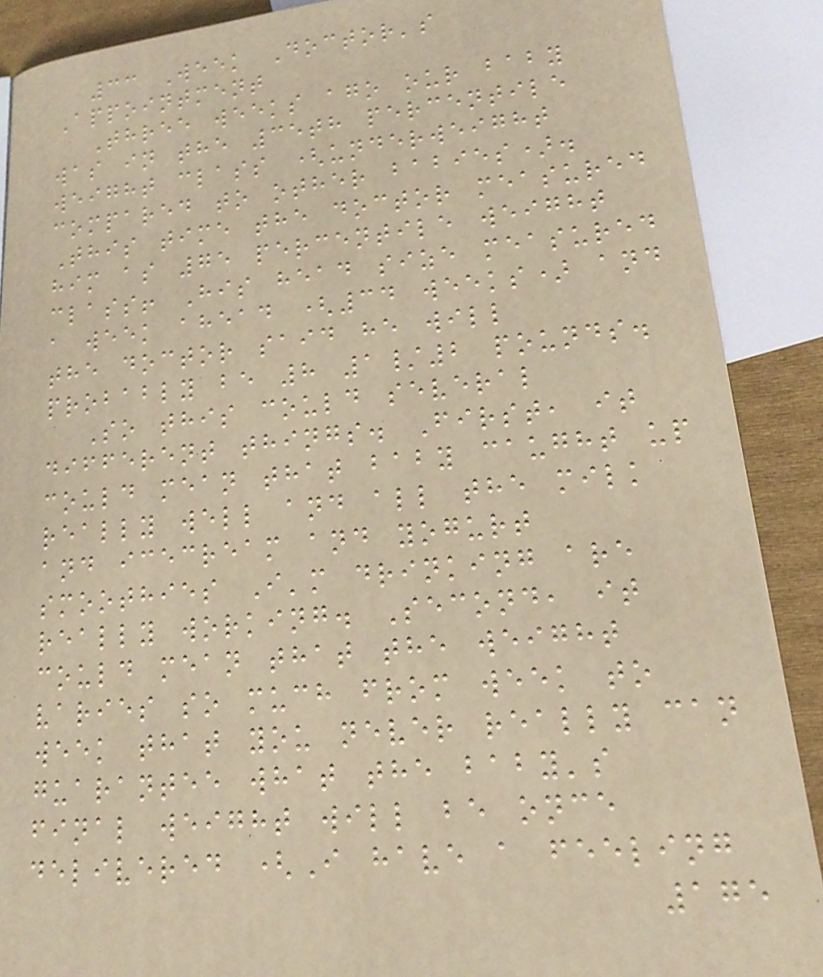33 Week Doctor's
Appointment
Three weeks ago our baby
was in the 35th percentile
weight class (underweight
compared to other babies).
This time the doctor measured
him as 75 percentile weight
class! His head size measured
a week ahead (34 weeks) and
the doctor said he will
probably be 8 1/2 pounds.
So this could several
different things. First, it
could mean that baby caught up
really well and all the milk
and icecream and yogurt
smoothies I'm drinking are
really working. Second, it
could mean that the weight
varies so much from week to
week that you never really can
guarantee what the baby's
final weight will be once
delivered (I have a feeling
175
